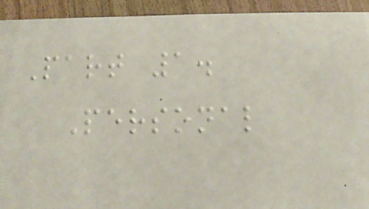Part 1.
Personal
